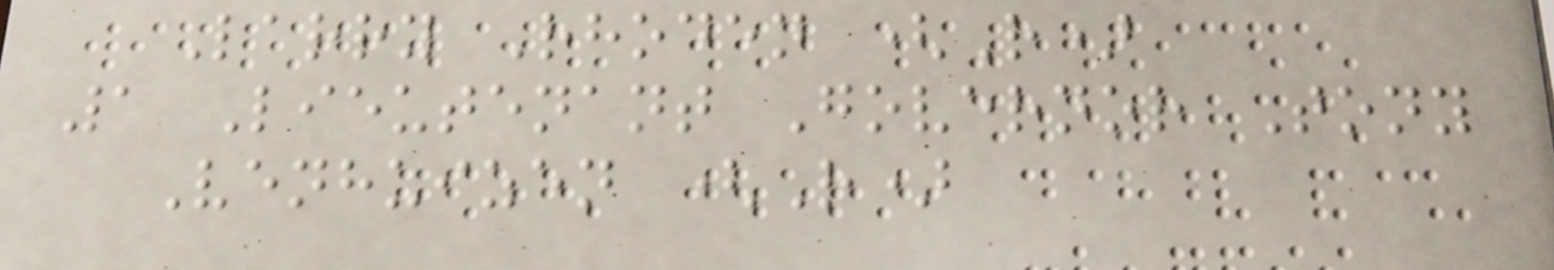Larry Rhoden (R)
1 Lieutenant Governor Tony
Venhuizen (R)
